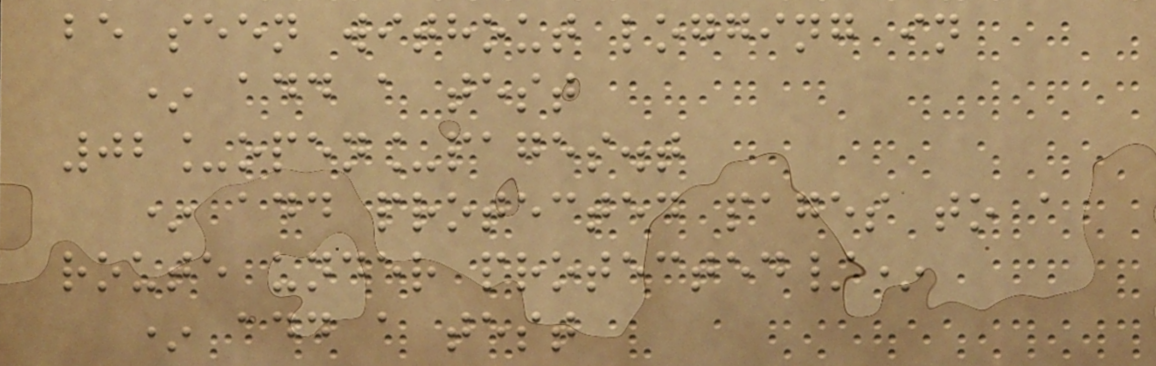be seen without logging in
* add a test
02_open_pages.t
* add protected pages to a
route under protected/*
* add a test
